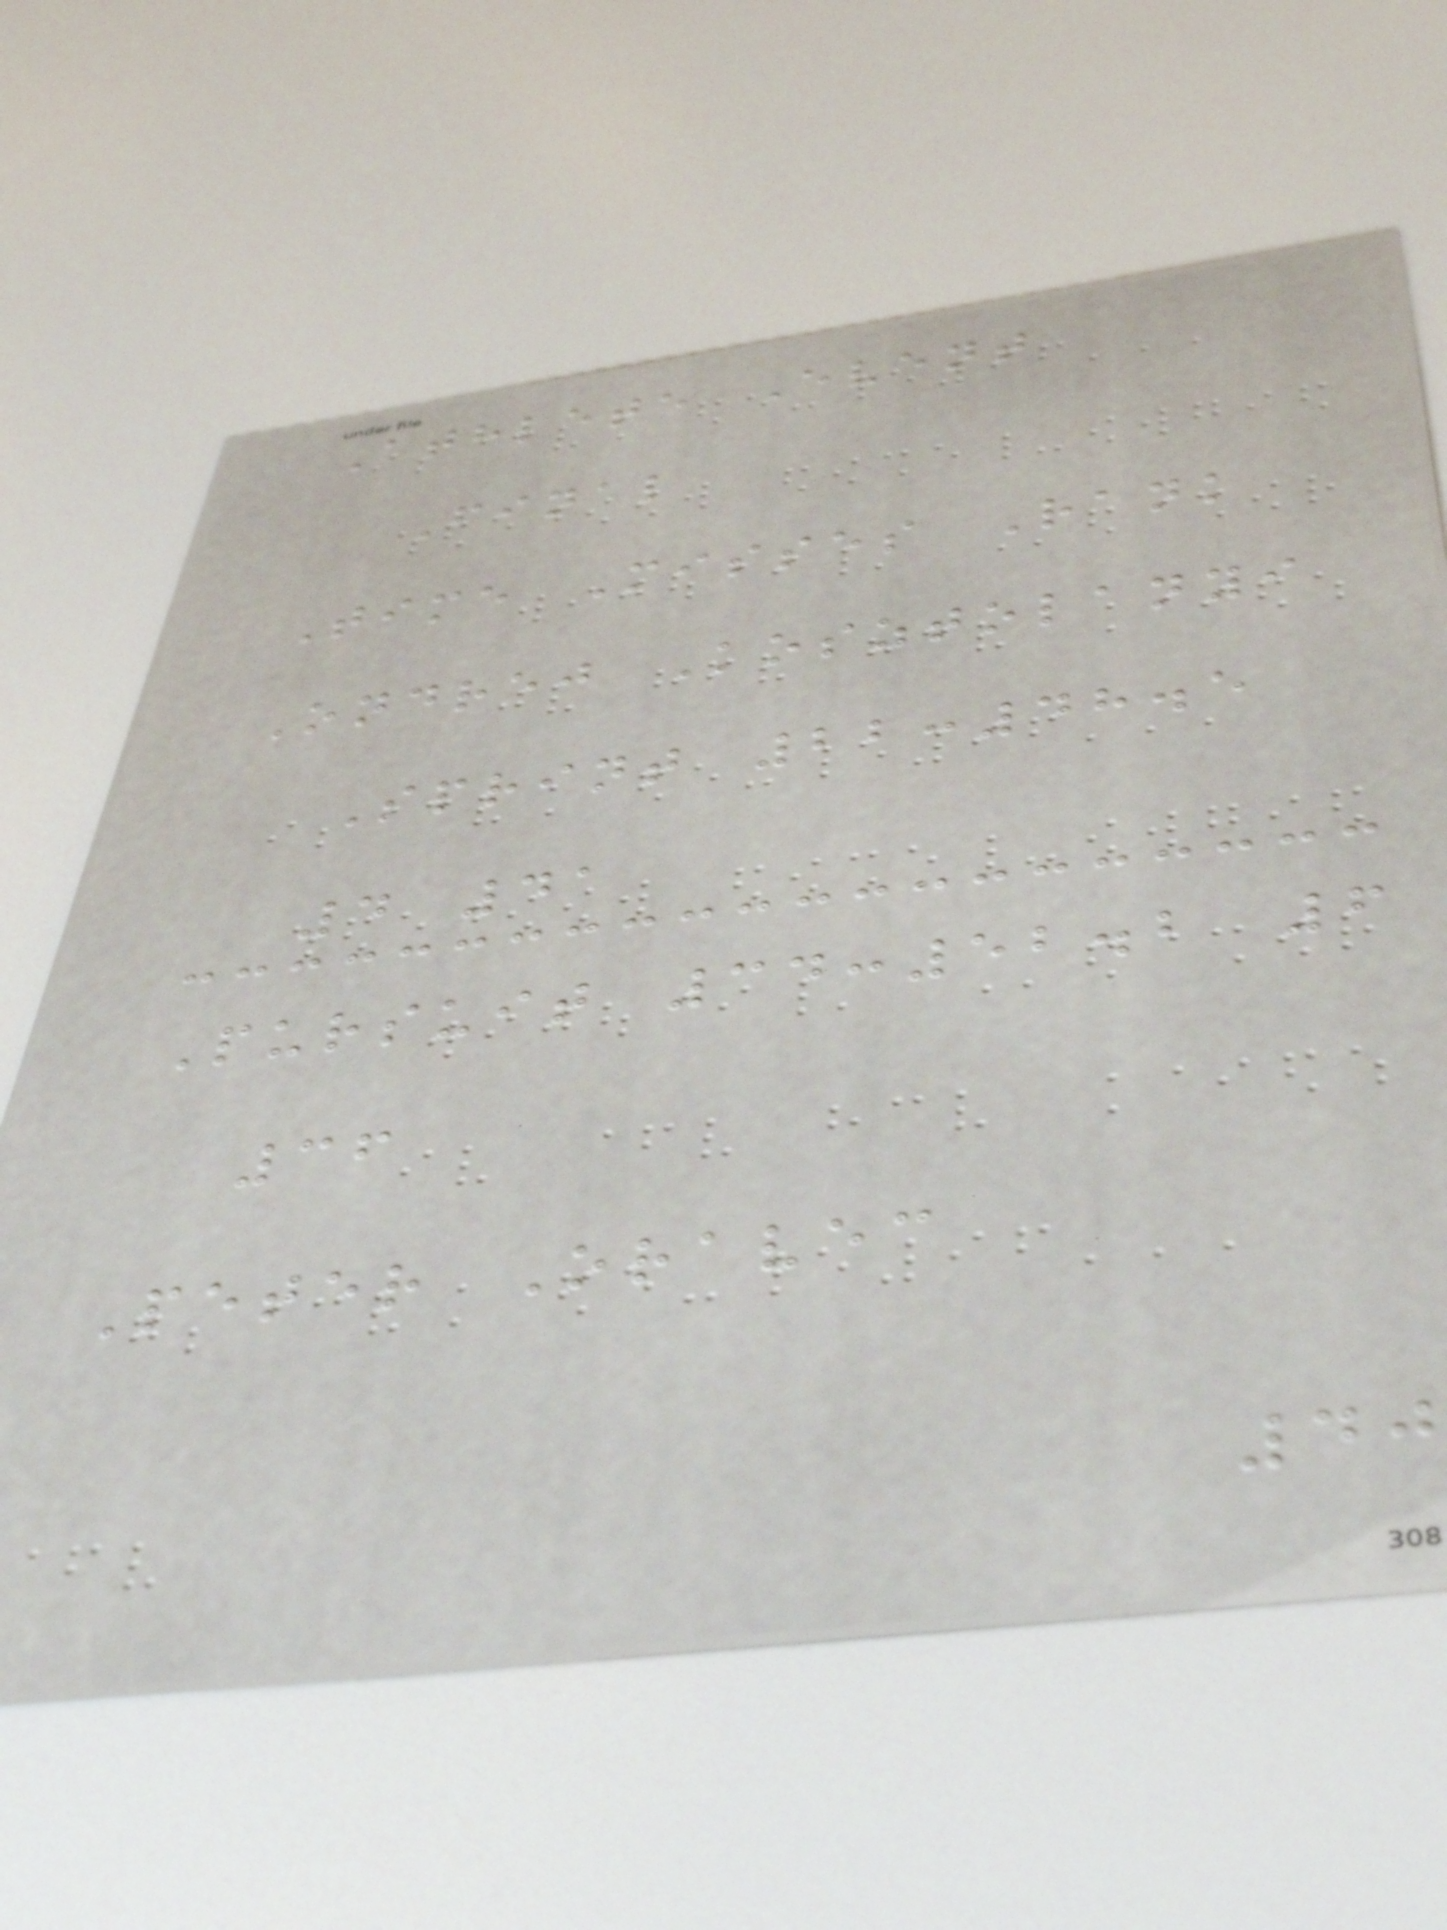Athlete Event
Final
Time Misses Rank
Ondrej Kosztolanyi
Sprint 22:48.5
4 41
Pursuit 34:52.2 6
36
Peter Oravec
40
